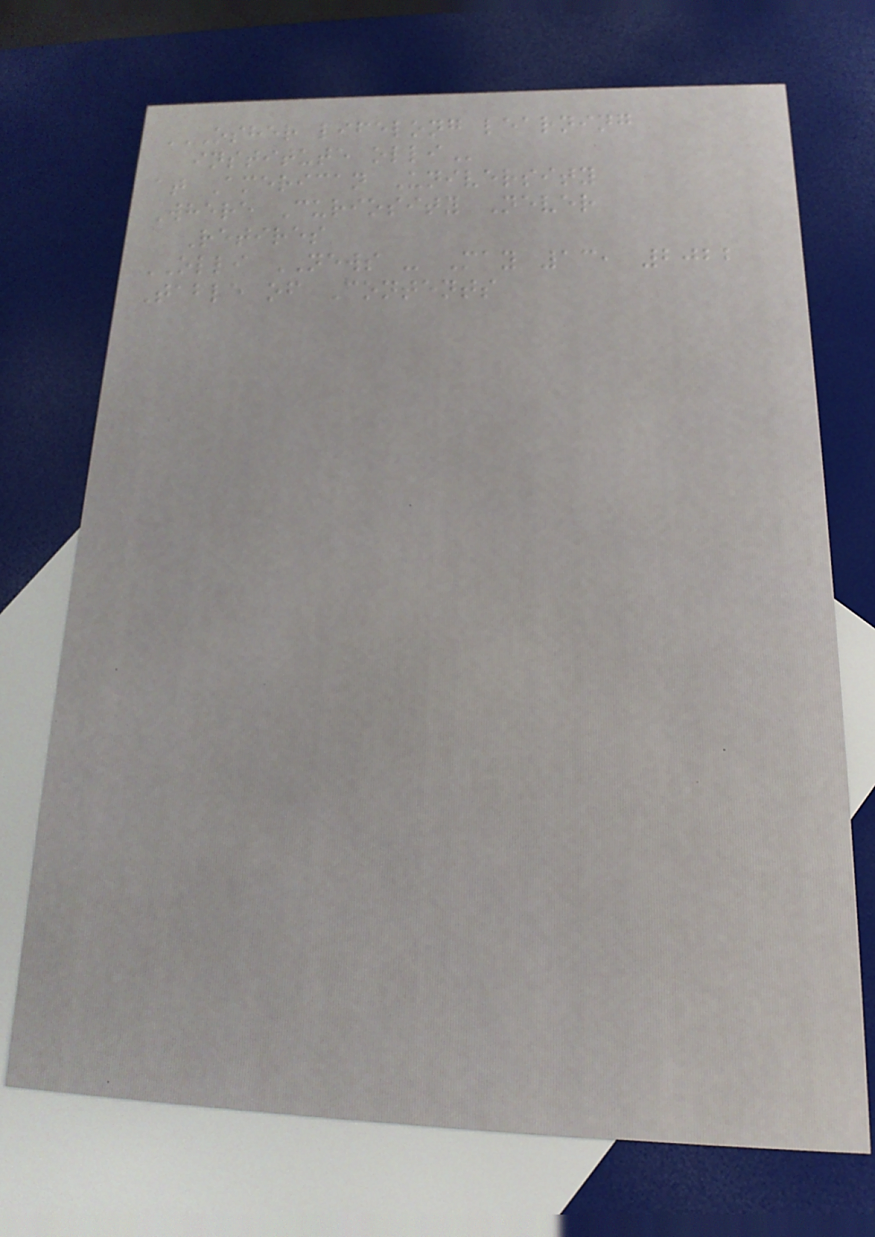OSHER LIFELONG LEARNING
INSTITUTE OLLI
at American University
Where Curiosity Never
Retires
OLLI NEWS - May 13, 2022
Table of Contents
